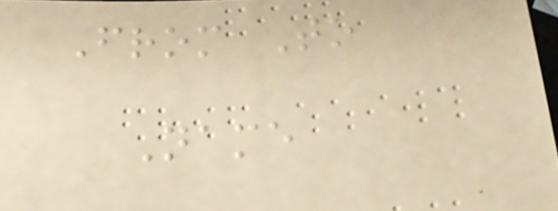From To
Name
